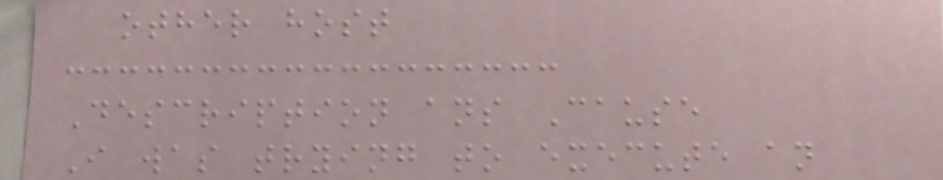other host
Description ans Cause
I was trying to execute an
